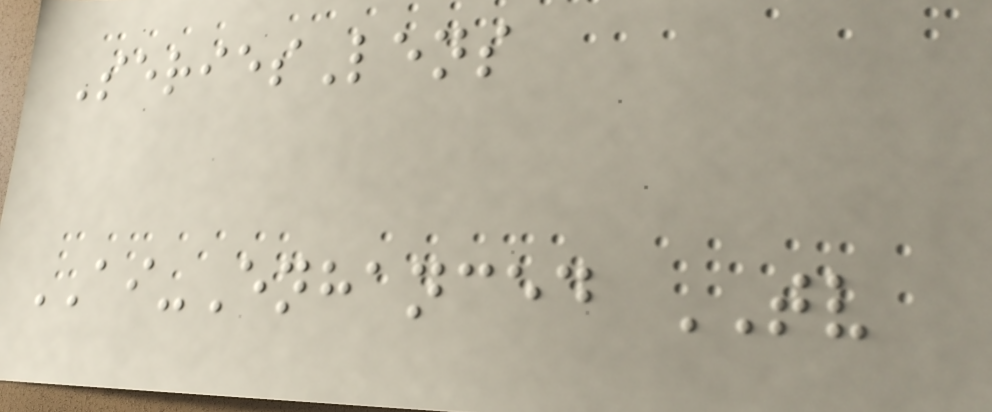SeriesLens
AI-Enhanced TV
